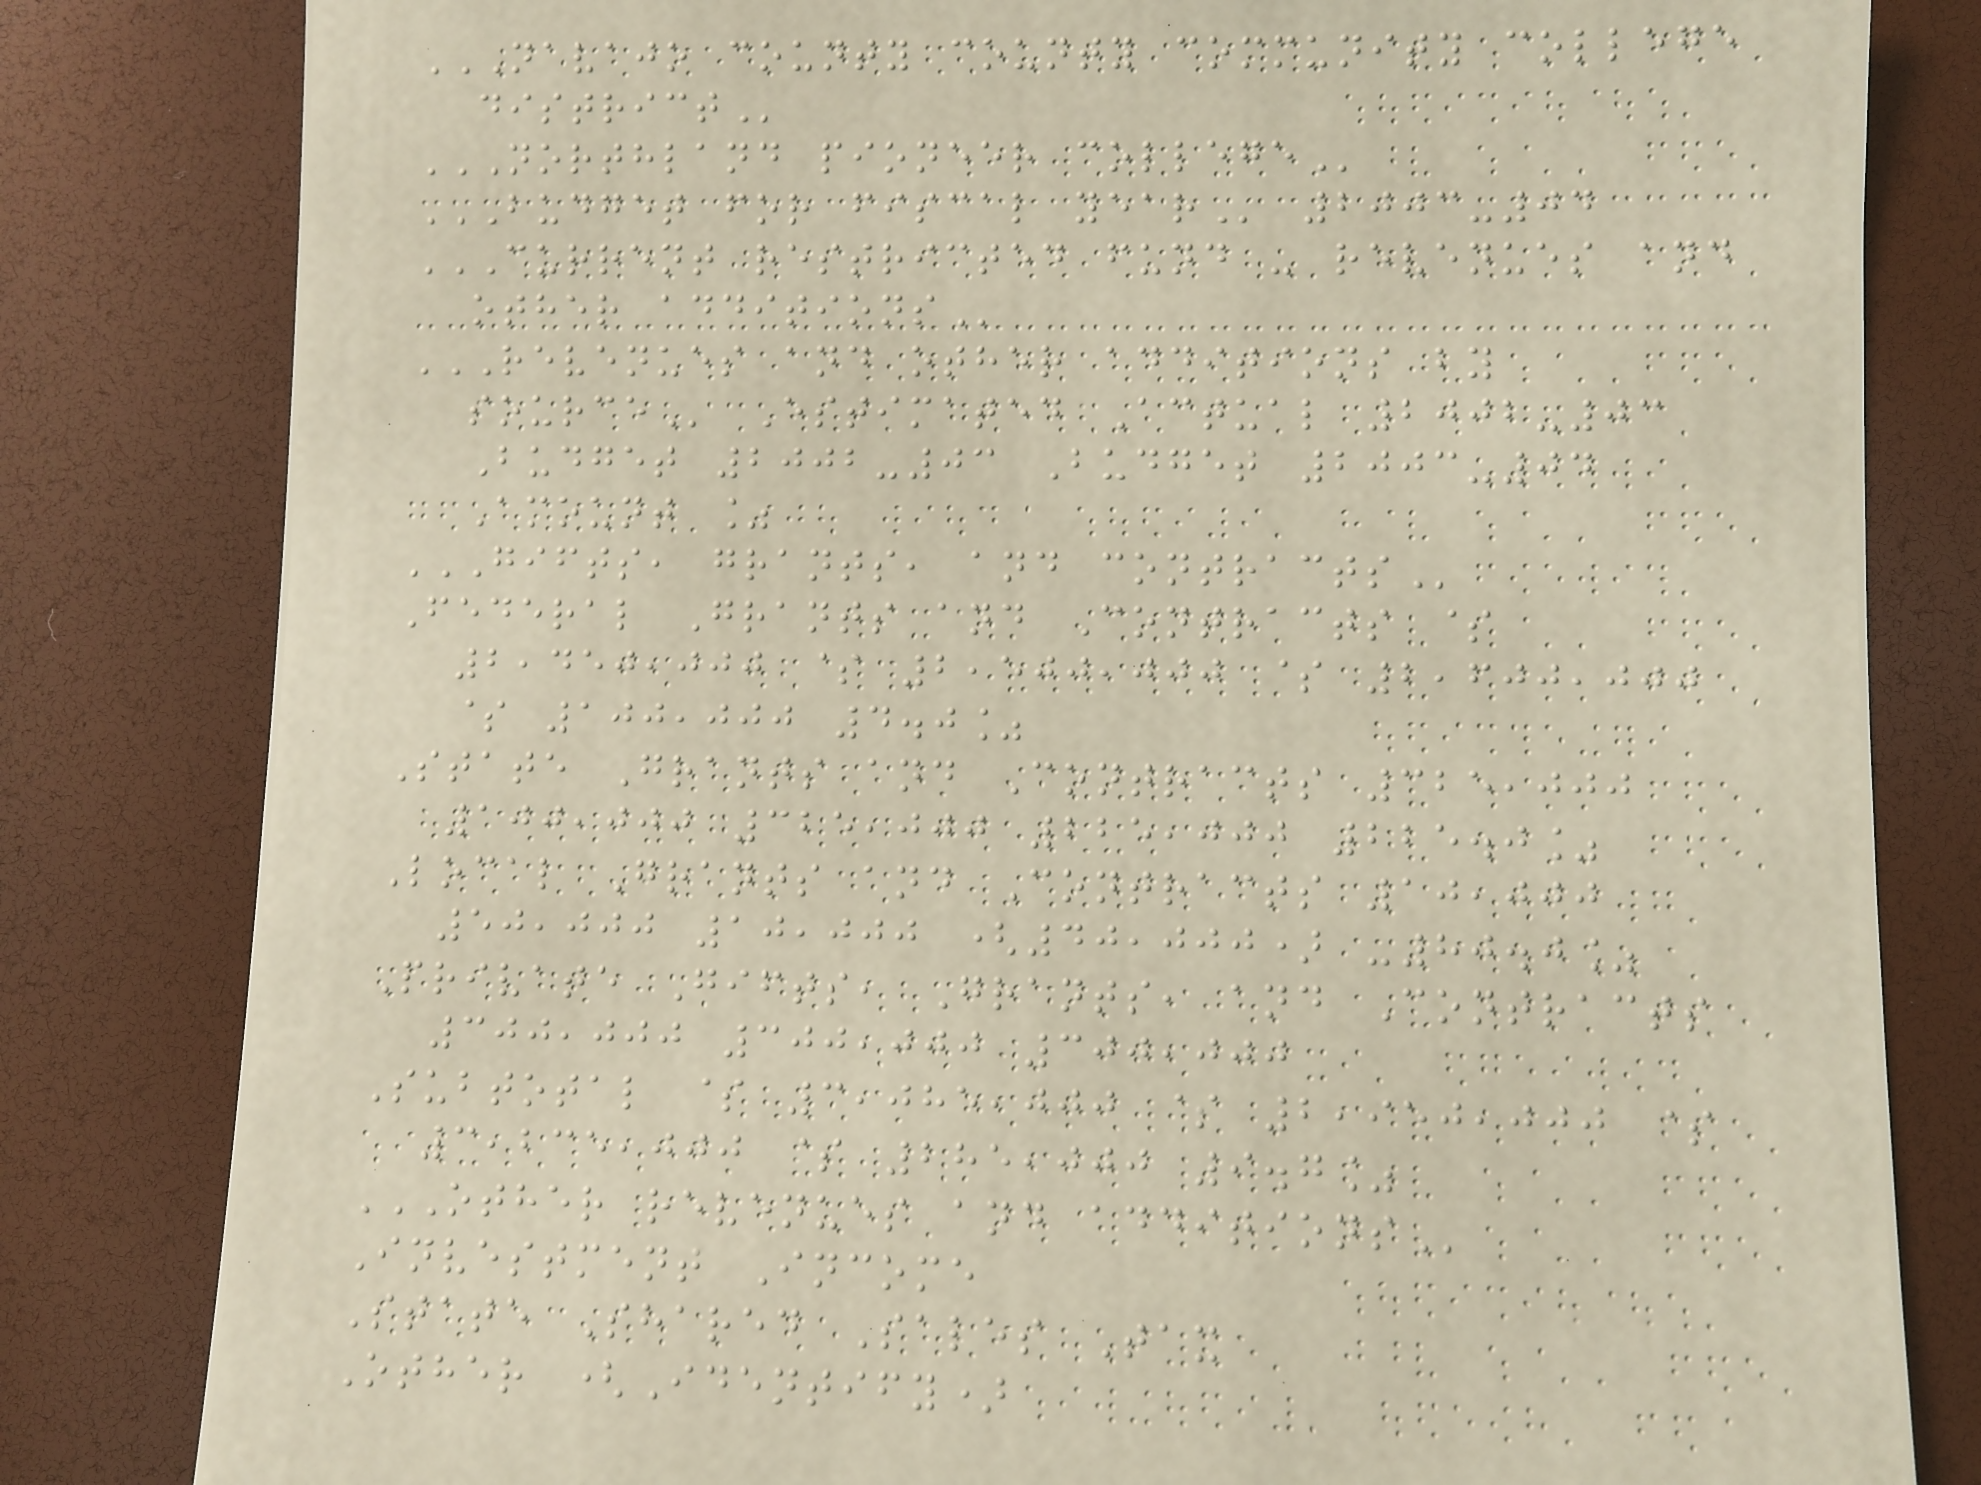NAVAJO COUNTY COUNTY COMMUNITY COLLEGE
DISTRICT
NORTHLAND PIONEER COLLEGE
BUDGET FOR FISCAL YEAR 2003-04
CURRENT RESTRICTED FUND - REVENUES AND
OTHER ADDITIONS
REVENUES AND OTHER ADDITIONS BY
SOURCE Estimated Actual 2002-03
Budget 2002-03 Budget 2003-04
Amount %
GIFTS, GRANTS, AND CONTRACTS
Federal Grants and Contracts $
2,450,000 $ 2,500,000 $ 2,600,000
$ 100,000 4.0%
State Grants and Contracts 325,000
100,000 325,000 225,000 225.0%
Local Grants and Contracts 10,000
50,000 10,000 (40,000) -80.0%
Private Gifts, Grants, and Contracts
300,000 300,000 300,000
Subtotal $ 3,085,000 $ 2,950,000 $
3,235,000 $ 285,000 9.7%
OTHER REVENUES AND ADDITIONS
Investment Income
State Shared Sales Tax
Other (Identify)
